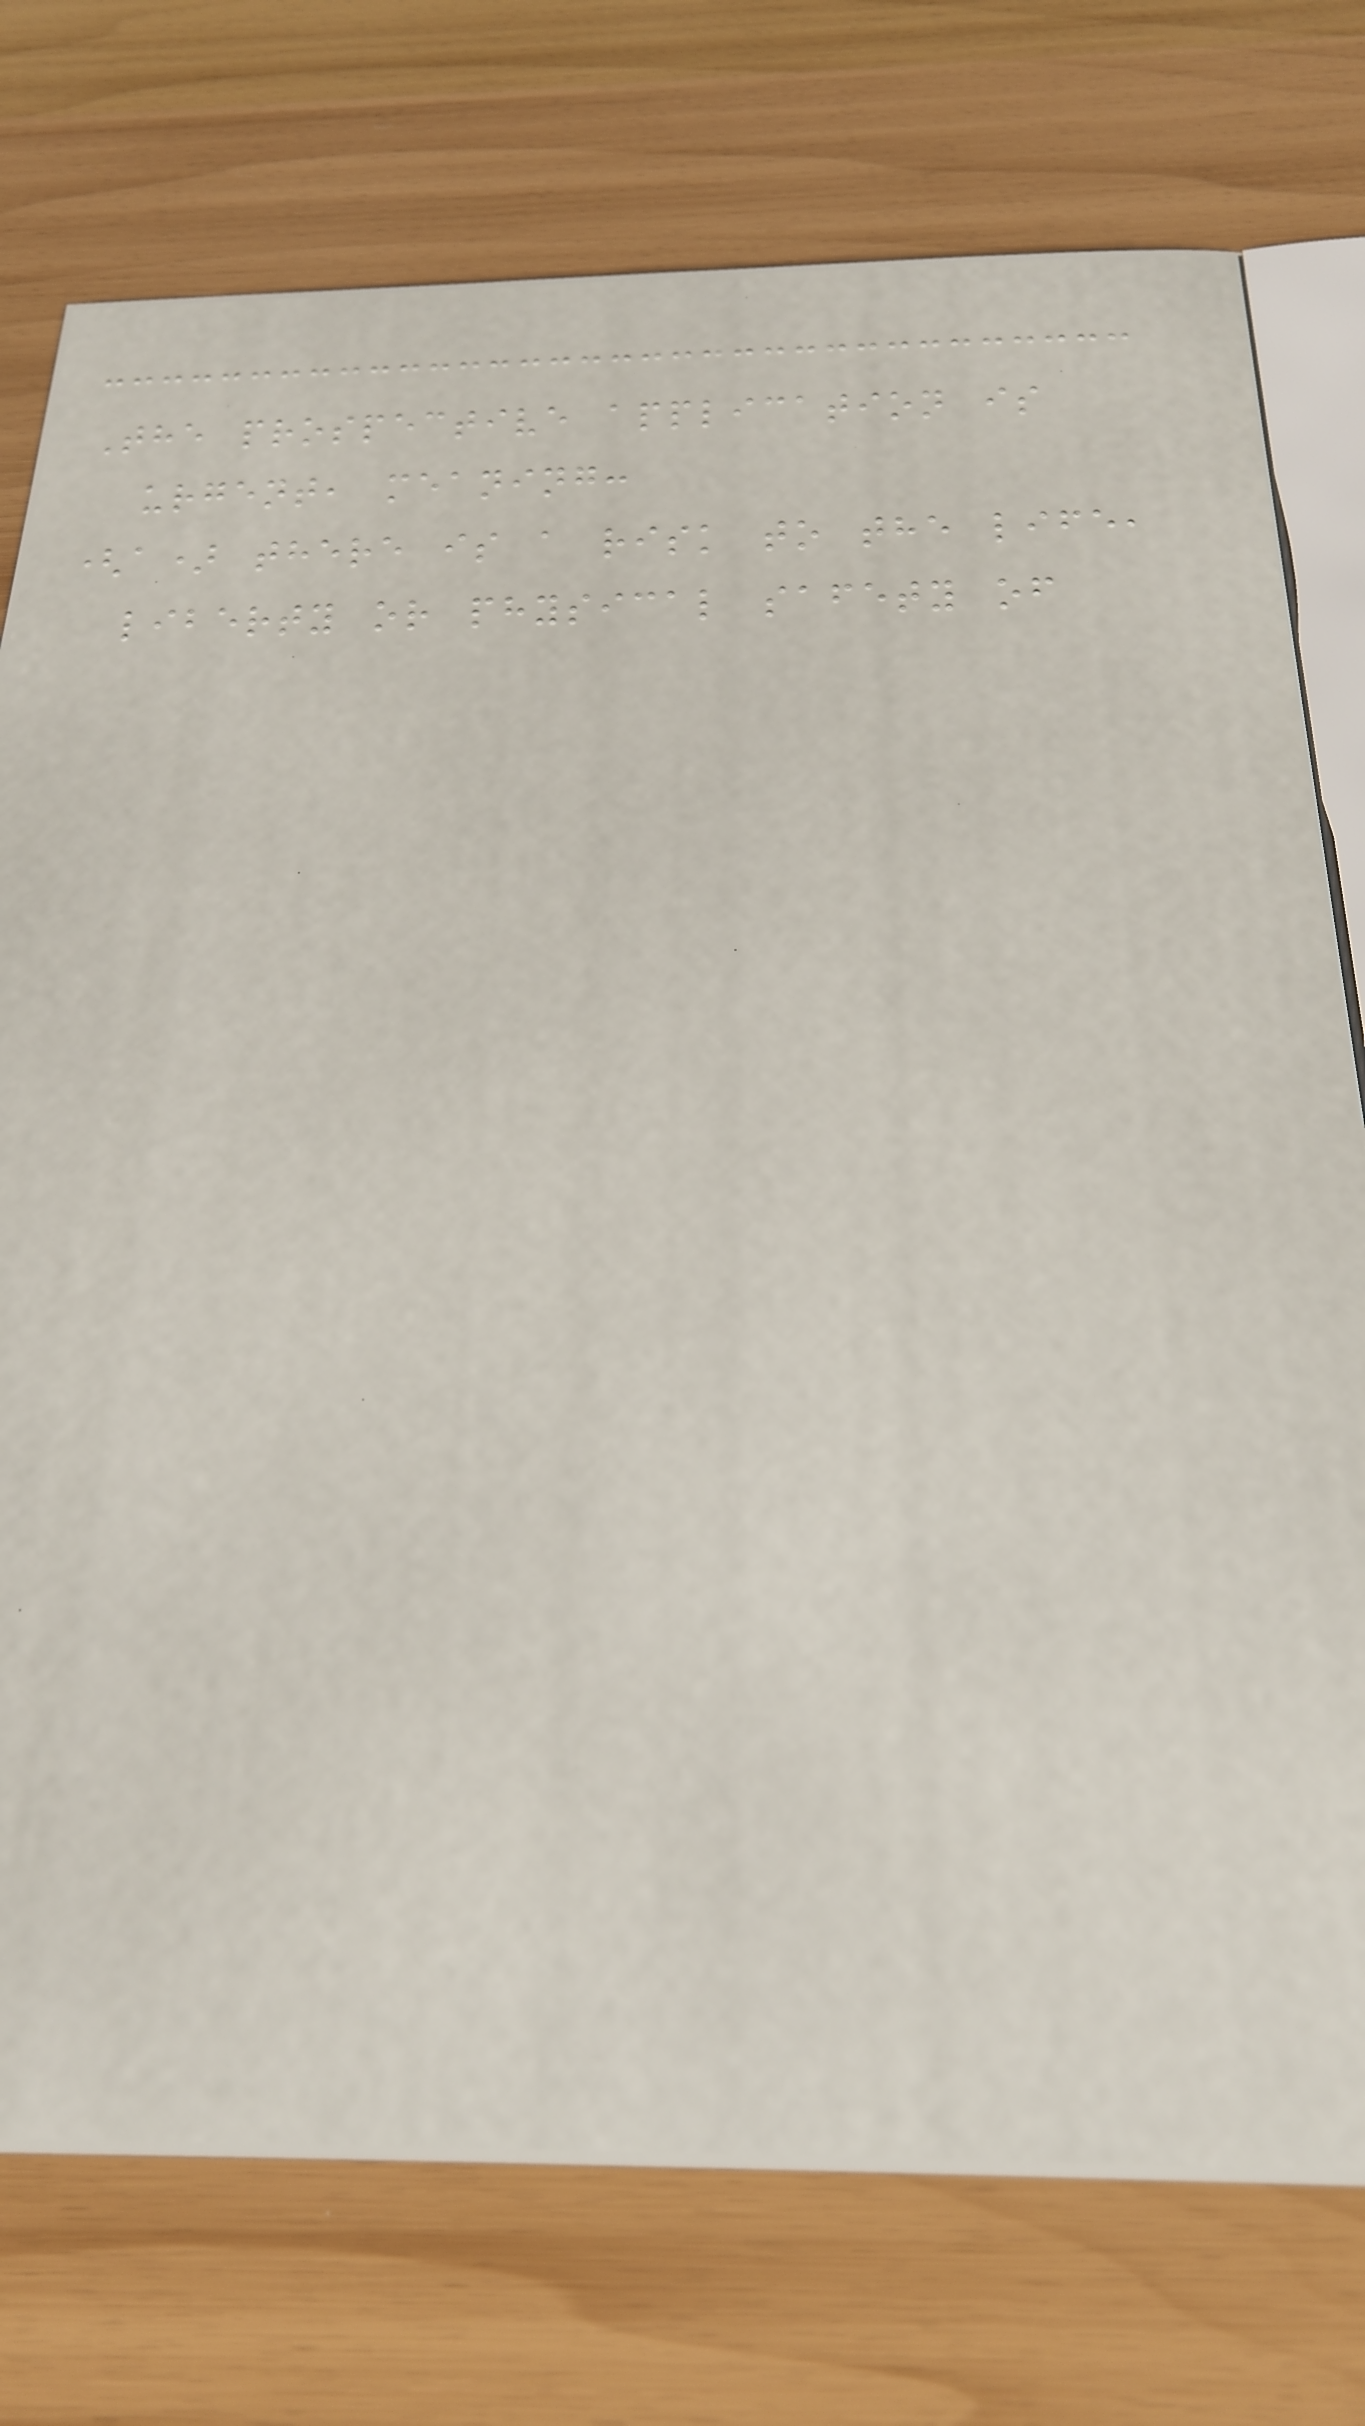The prospective application is
urgent, meaning:
(a) there is a risk to the life,
liberty or physical safety of
